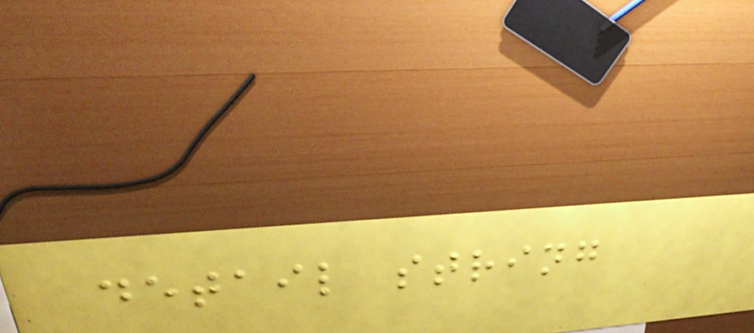detail string
